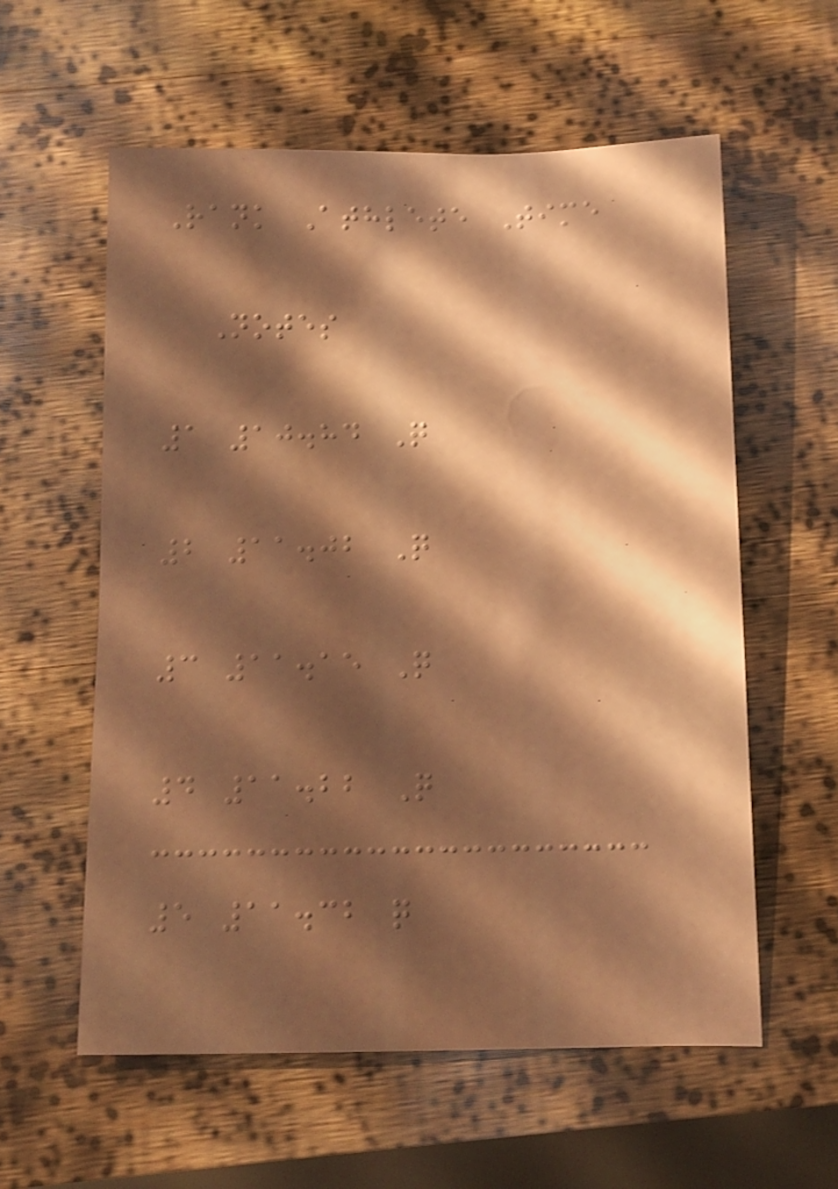Rank Athlete Time
Notes
1 10.84 Q
2 11.02 Q
3 11.15 Q
4 11.22 Q
5 11.32 q
